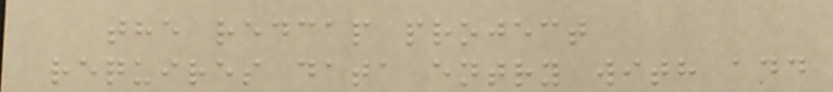the redcap project
requires data entry with add
